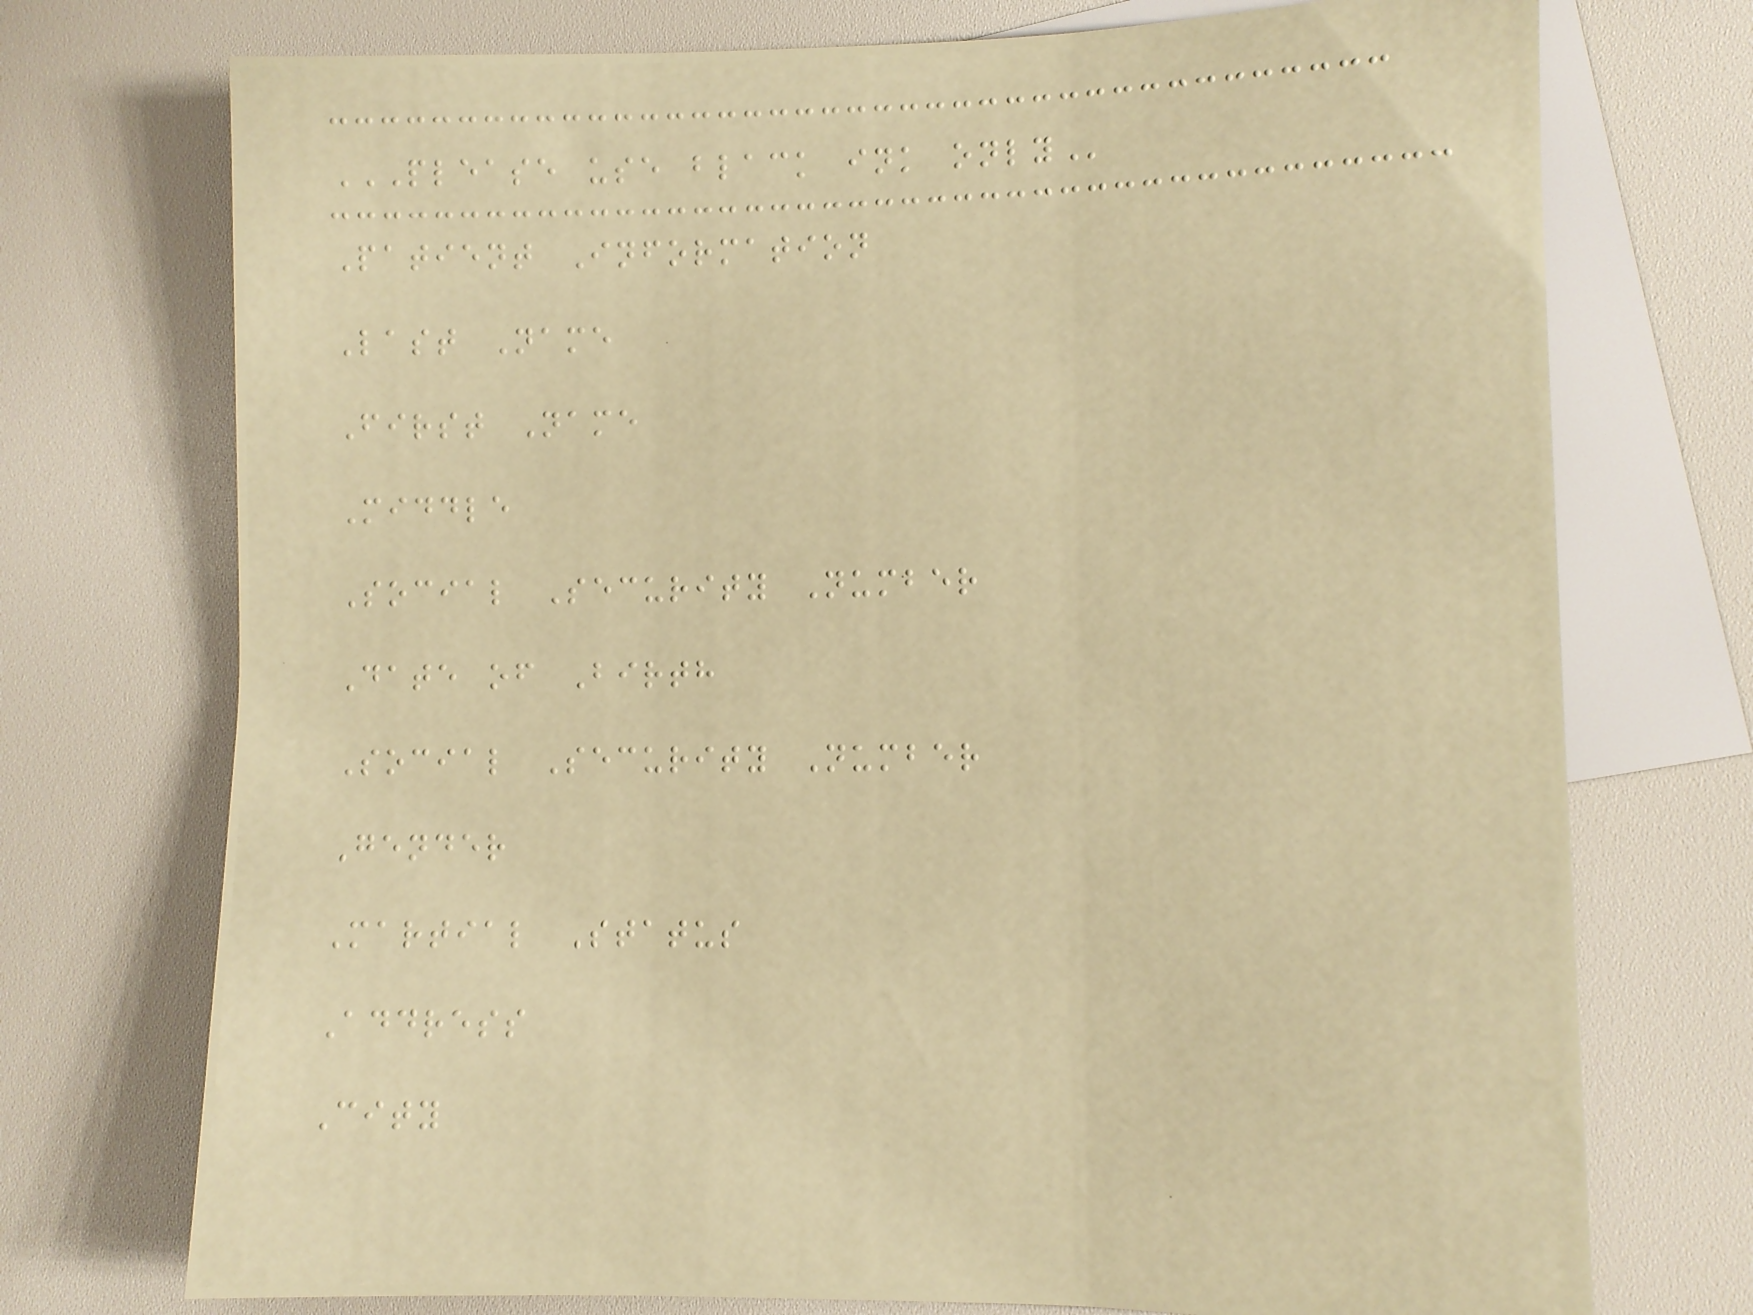PLEASE USE BLACK INK ONLY
Patient Information
Last Name
First Name
Middle
Social Security Number
Date of Birth
Social Security Number
Gender
Martial Status
Address
City
